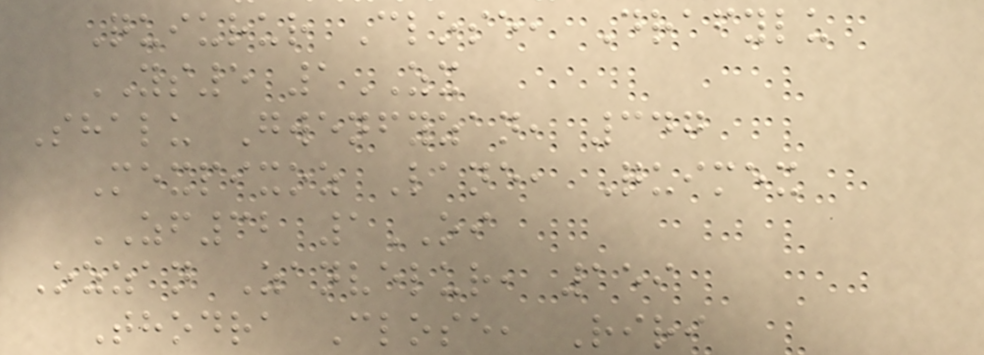Quiurur Close, Drafylu
YS5 1ZX
Shalu Gwenfyzan, 347
Mexpixoz Lane, Quimex
ZF32 1OI
Ozzan Zanvelur, 159
Thodra Close, Riri
